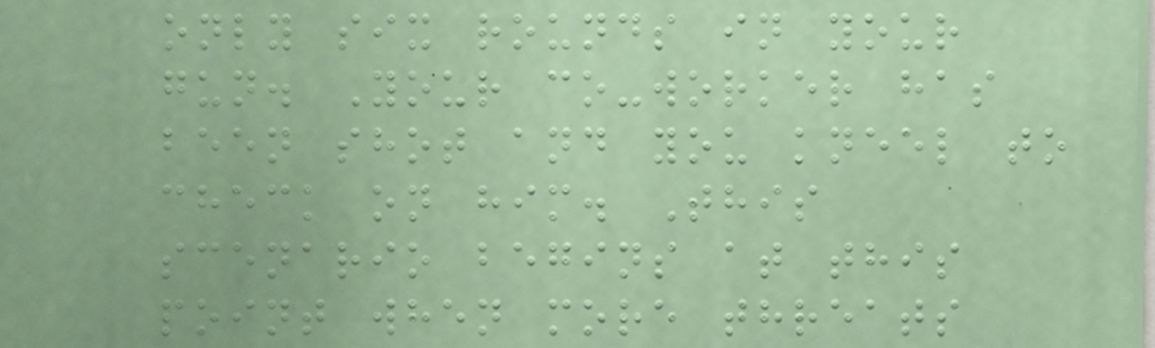only six rounds in your
gun. Your co-worker has
been shot and you kneel to
check on him. This
scenario begins at this
point when more threats
